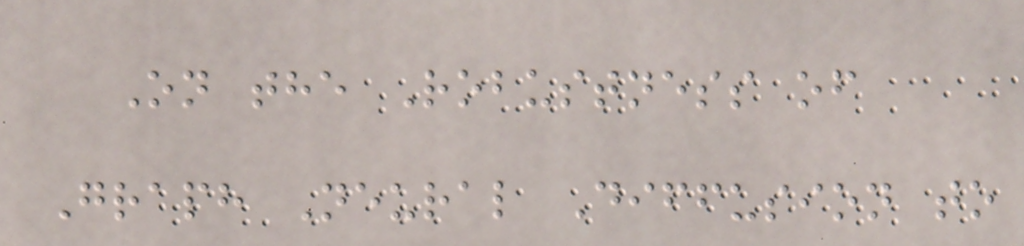On the Robustness of
Graph Neural Diffusion to
